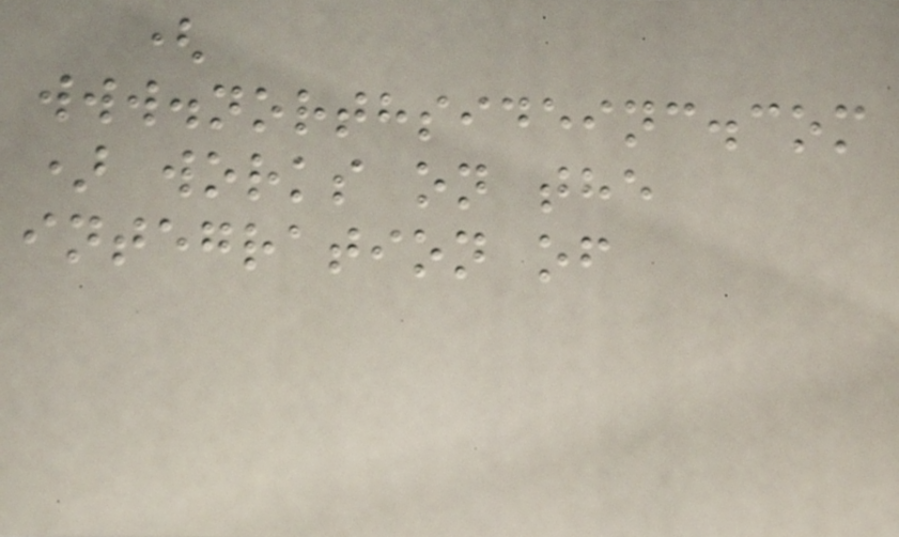(
www.northsideinc.com
) works on the
integration of
